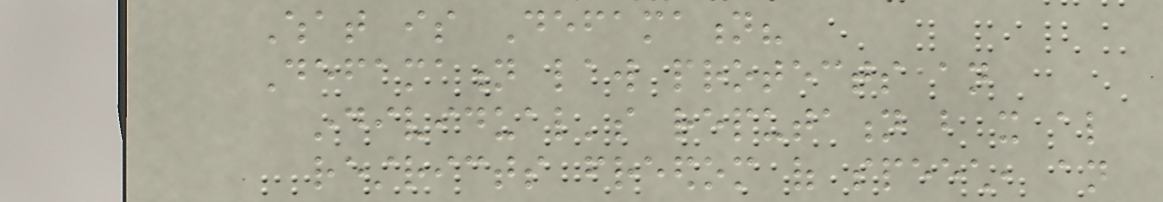What is Defamation?
Defamation law protects an
individual's reputation but it also
restricts freedom of speech, an
